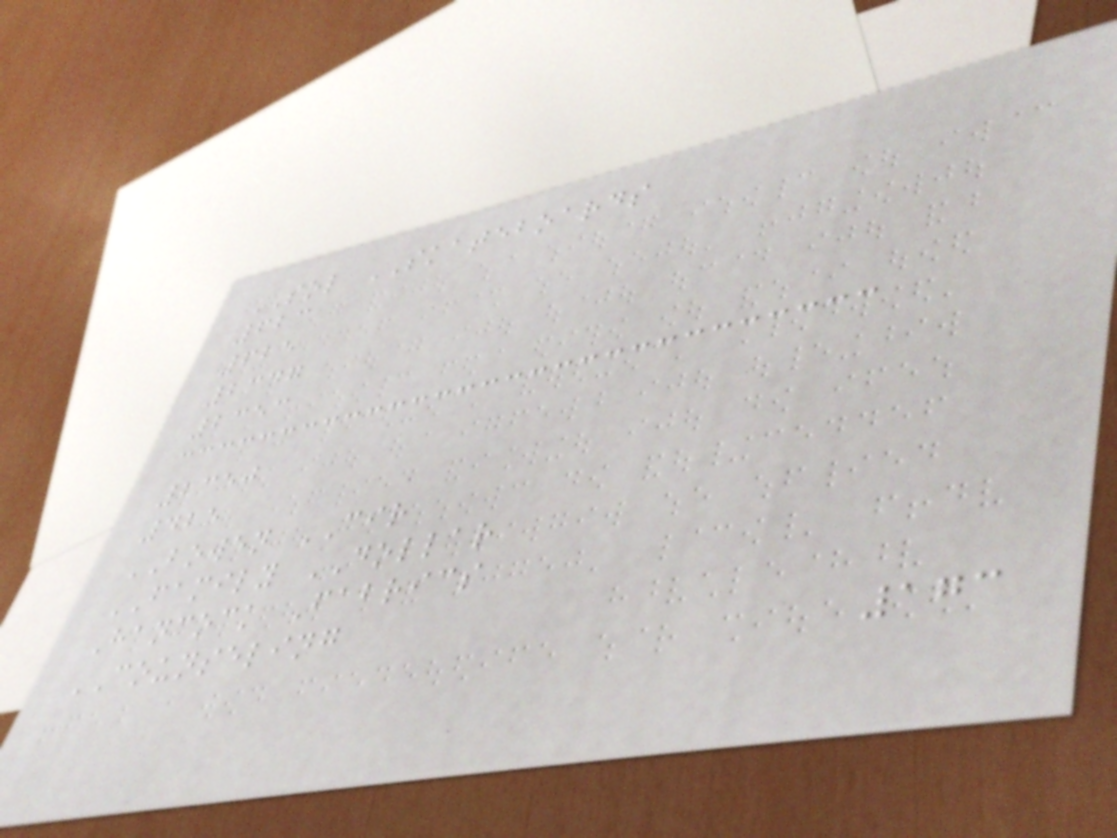SOL SKATEBOARDS
623
625
2347
2353
2350
425
BOWEN CIR
FAMILY DOLLAR
Hancock Fabrics
COUNSELING
173
